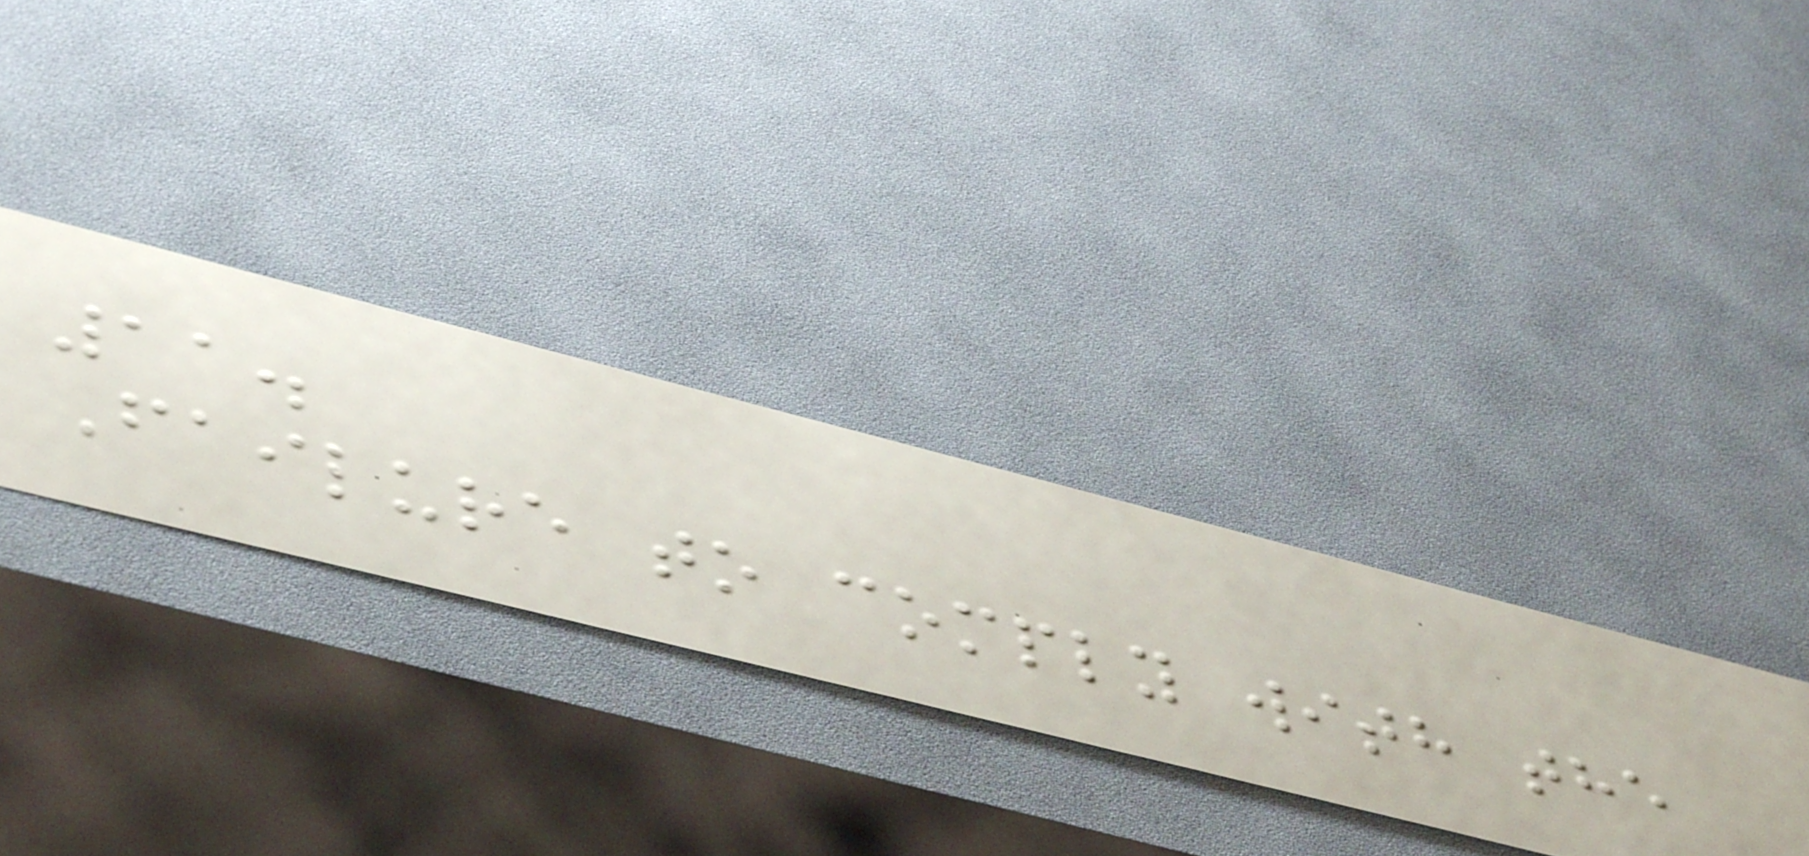11.
Failure to comply with the
